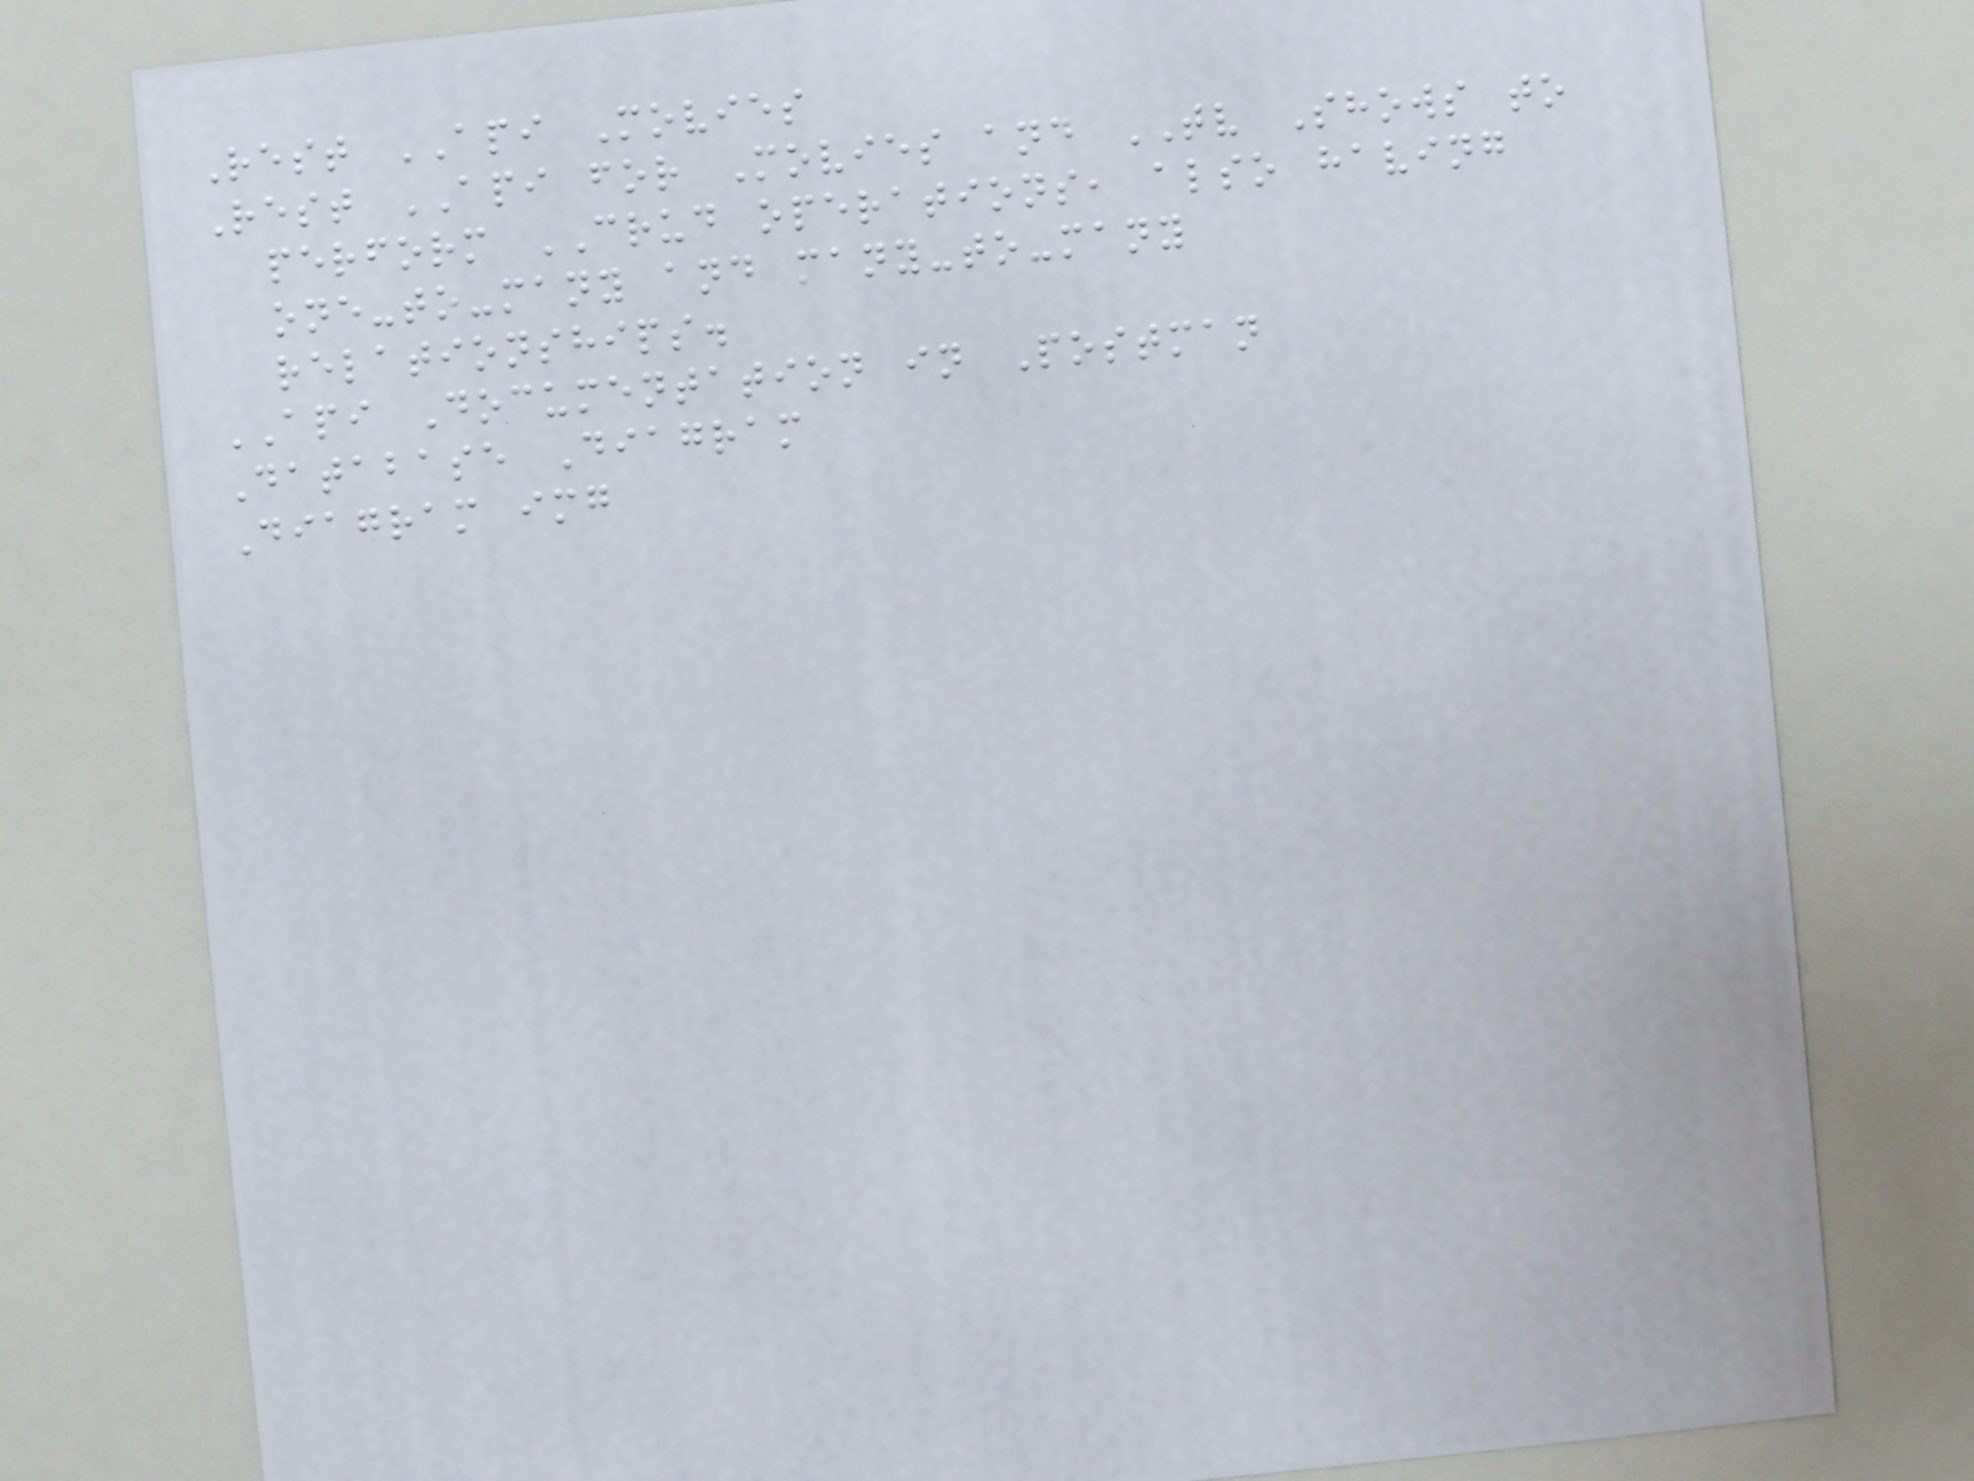Rest API Movies
Rest API for Movies and TV Shows to
perform CRUD operations, also having
one-to-many and many-to-many
relationships.
API Documentation in Postman
Database Diagram
Diagram img
